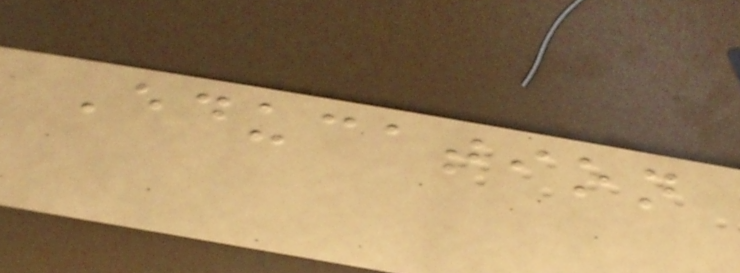Education
